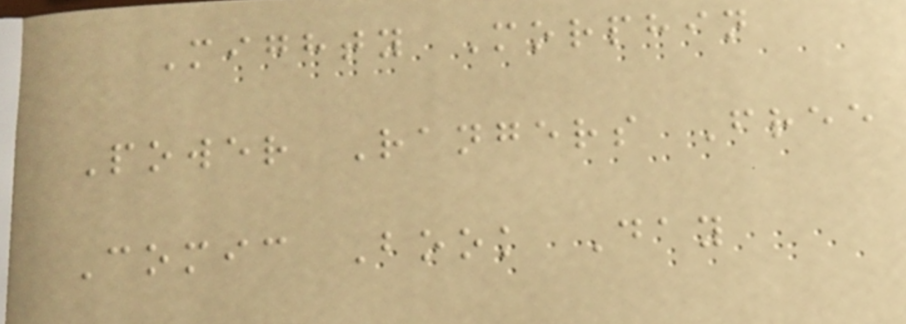Mighty Morphin
Power Rangers Free
Comic Book Day
